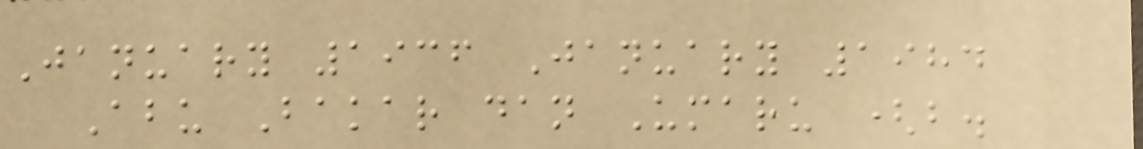January 1936 January 1984
Abu Bakar dan Umaru (b.
